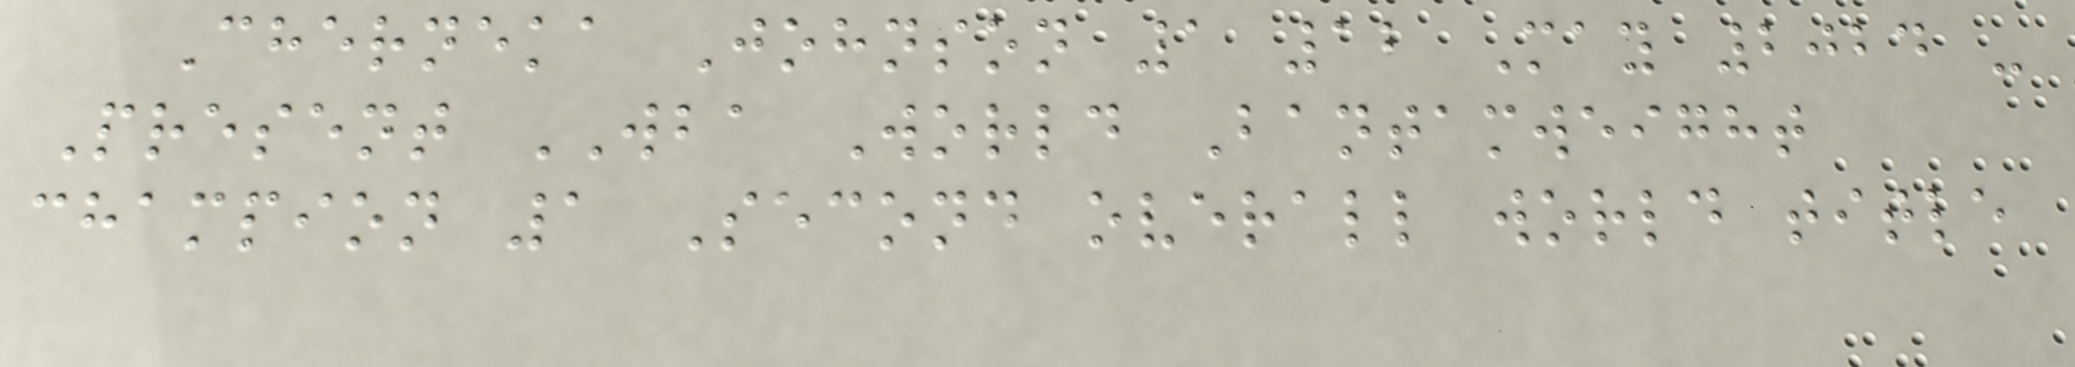Cherneka Johnson 1 12 May 2024 -
Present WBA World Bantamweight
champion 1 Second overall world title
